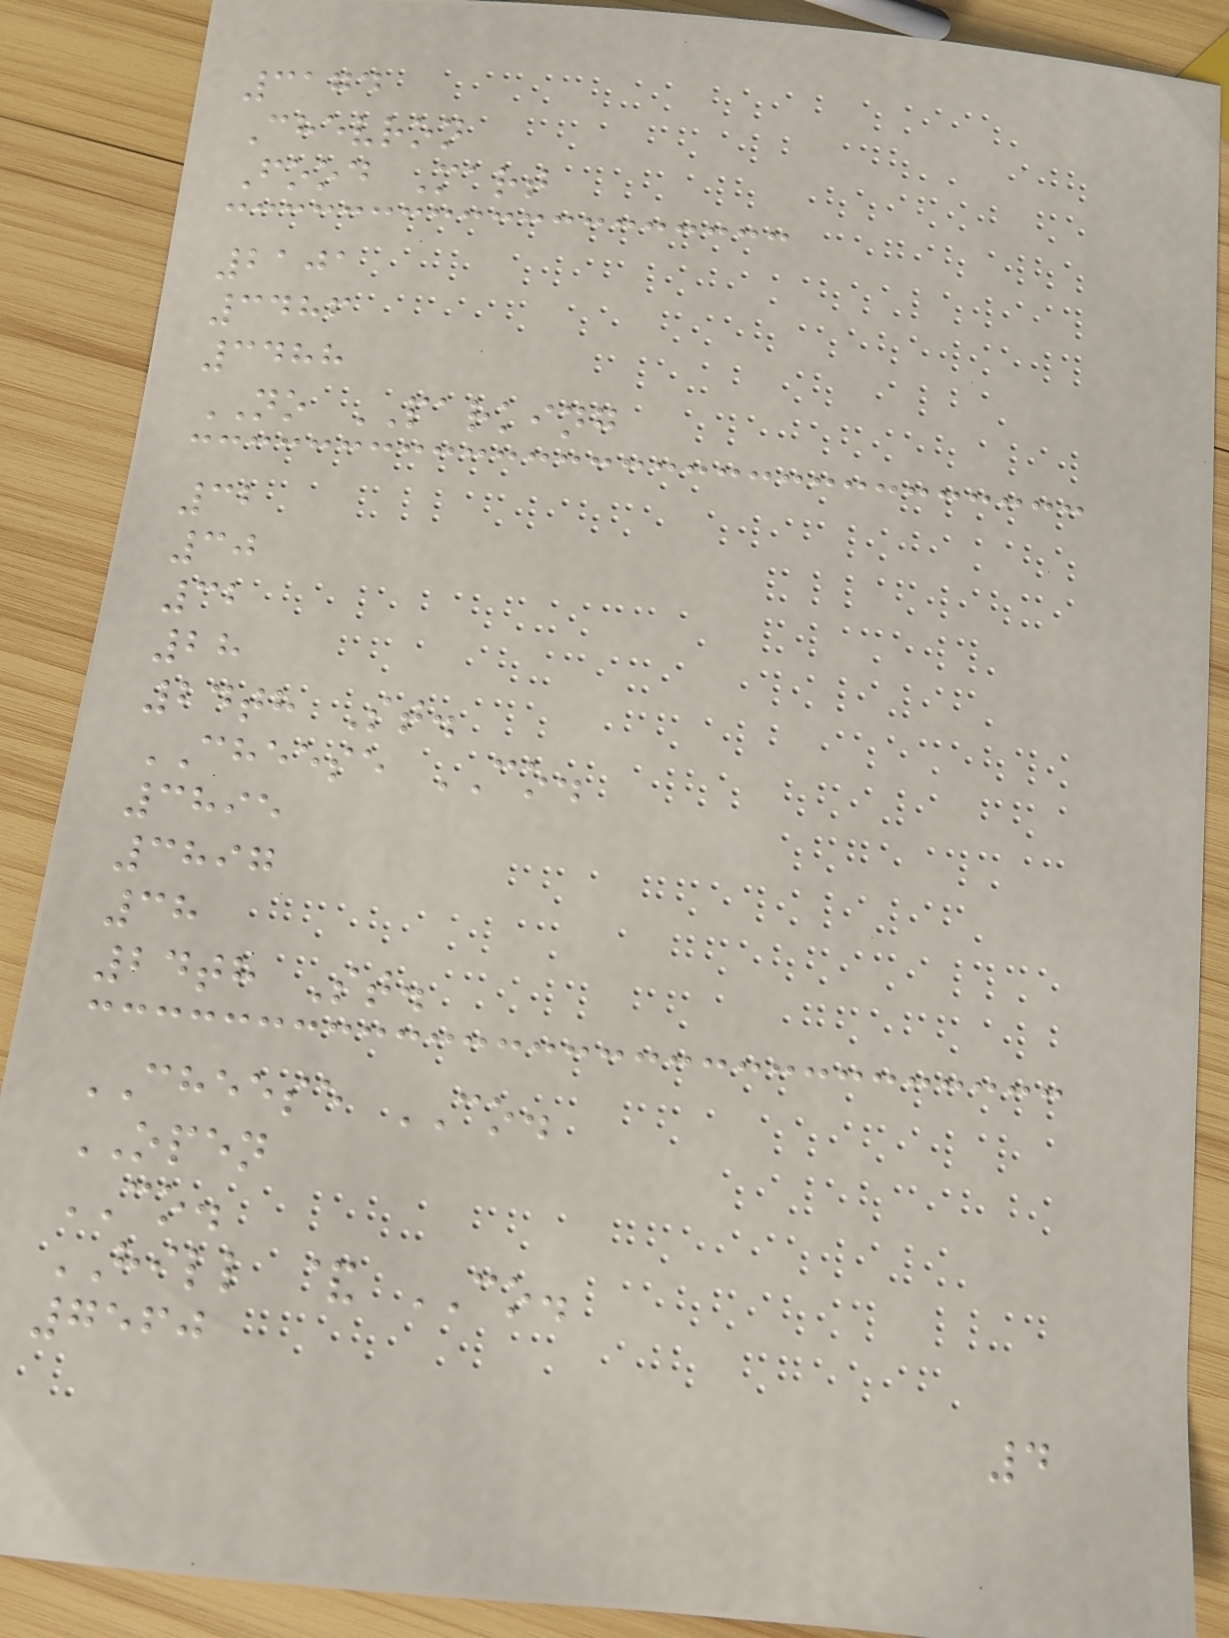3174
Chevron
Food Mart
2101
3486
3488
NO PARKING
32
30
32
28
24th St.
CHEESE CO.
3895
3897
38
24th St.
CHEESE CO.
OPEN
CO.
HILL & CO.
7560
4
